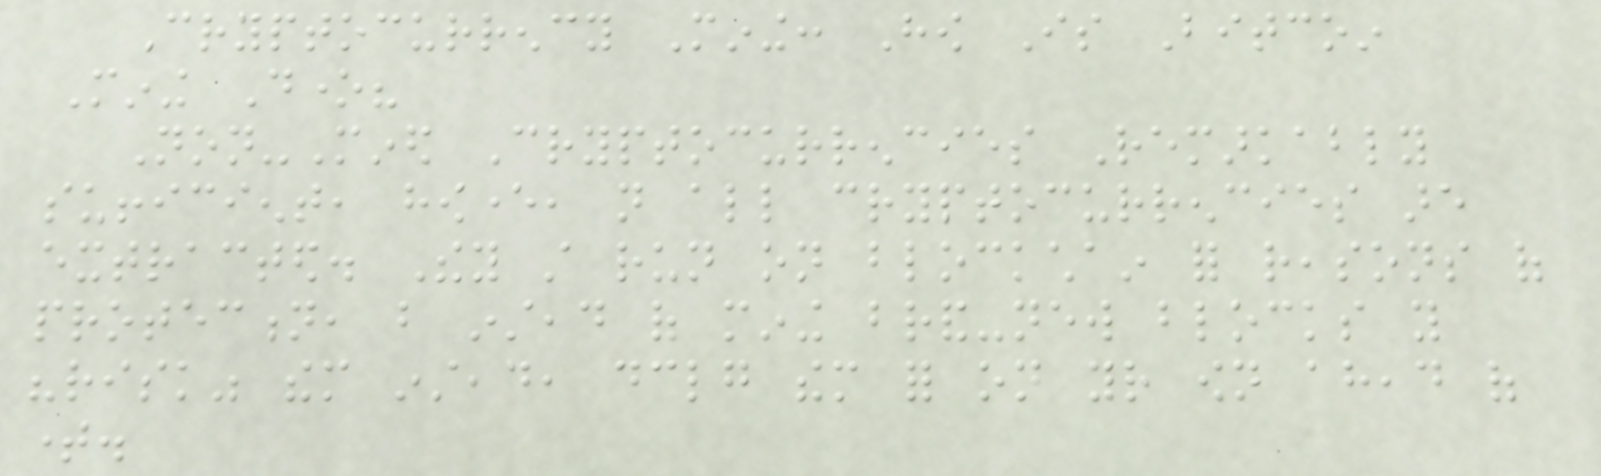Cryptocurrency Mining: How Is Bitcoin
Mining Done?
Non-Mined Cryptocurrencies Remarkably
sufficient, however, not all cryptocurrencies are
extracted. They still run on blockchain for reasons of
protection, but instead of mining brand-new blocks you
"risk" them instead, declaring them for on your own ahead of
time.
